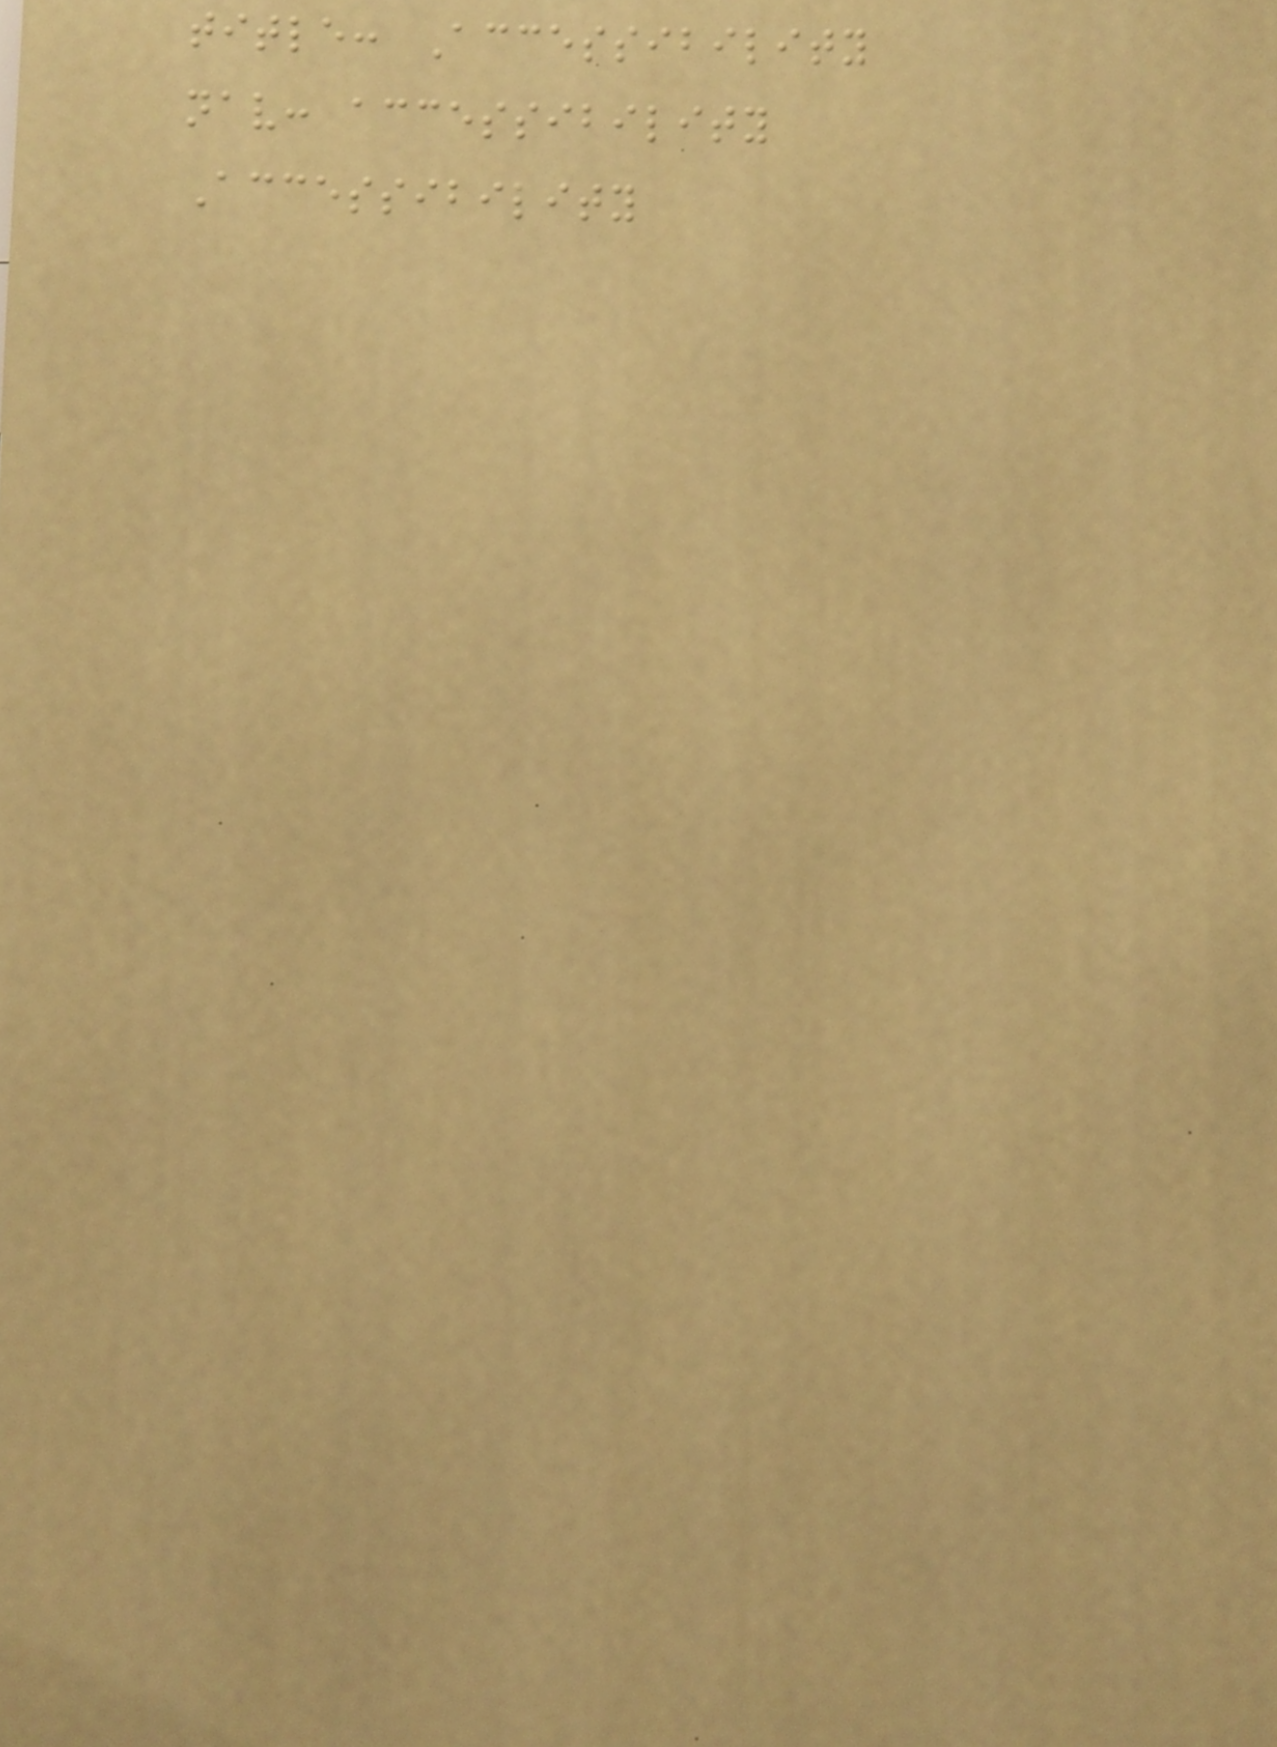title: Accessibility
nav: accessibility
Accessibility
